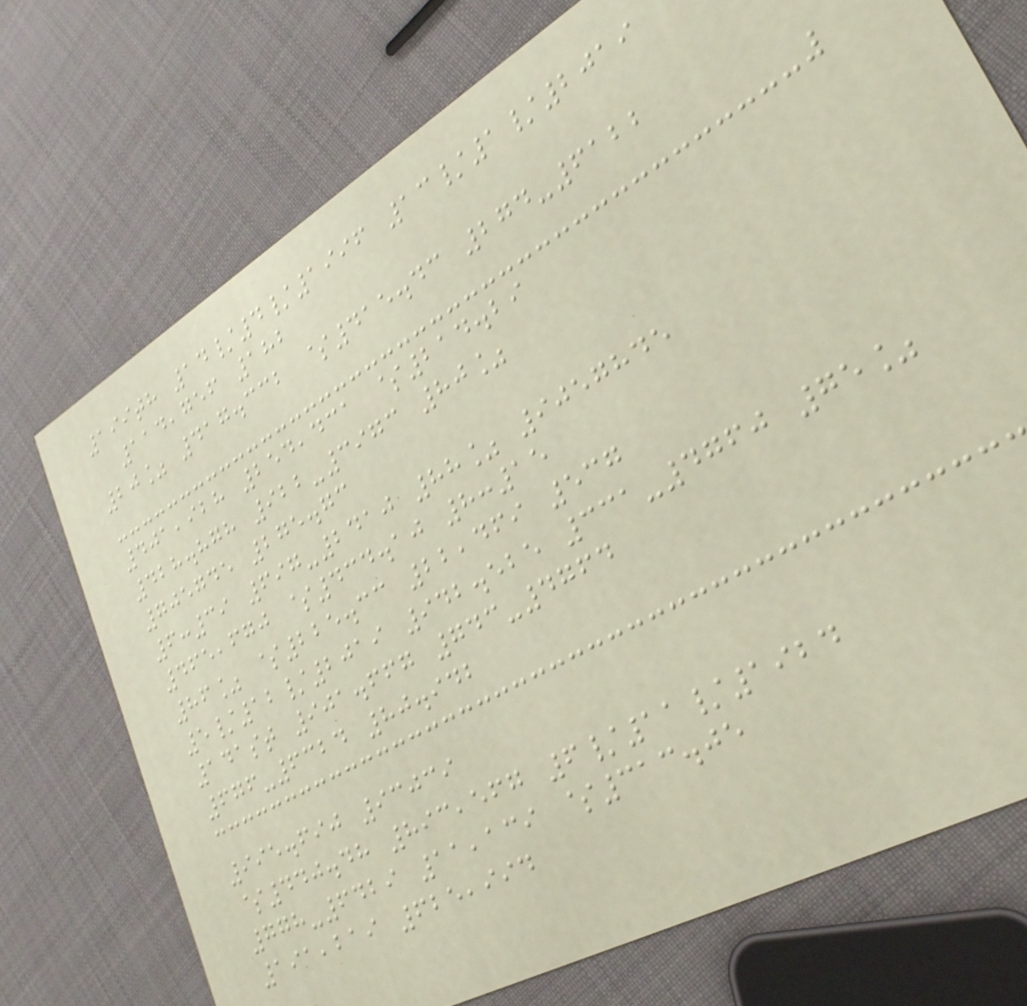199th 14/4/1996 13/1/2019
114,756 182
20% 417.332 $415.43 274-6122
401,928 254,431 $214.29
428.878 922-3973 80%
705745 275.73
6:39 697-2410 88% 9057845
465,670 $434.10 8:15
86% $225.33 22,469 537
5/12/2019 942.525 331-4760 75%
141st 901.667 743-4764
676-6324 80.942
995.690 93039
$440.48 893,567 6/11/1924
778-6429 11,139 $313.05
191,219 625,994
